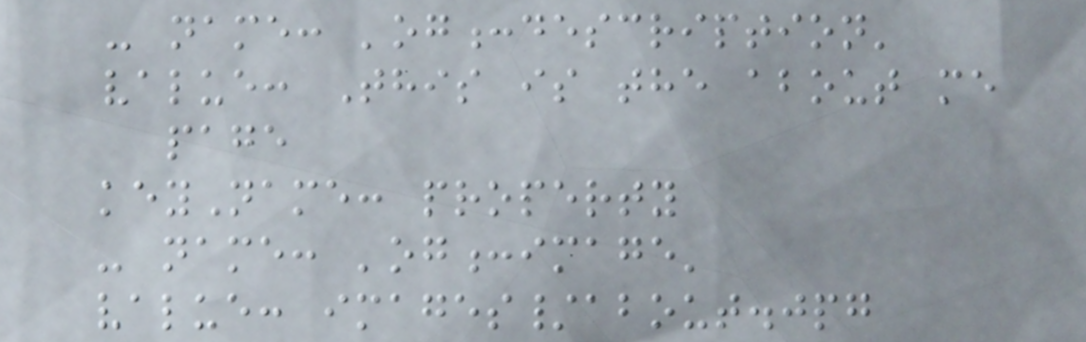- name: 'og:description'
value: This is the about me
page
keyName: property
- name: 'og:image'
value: images/about.jpg
